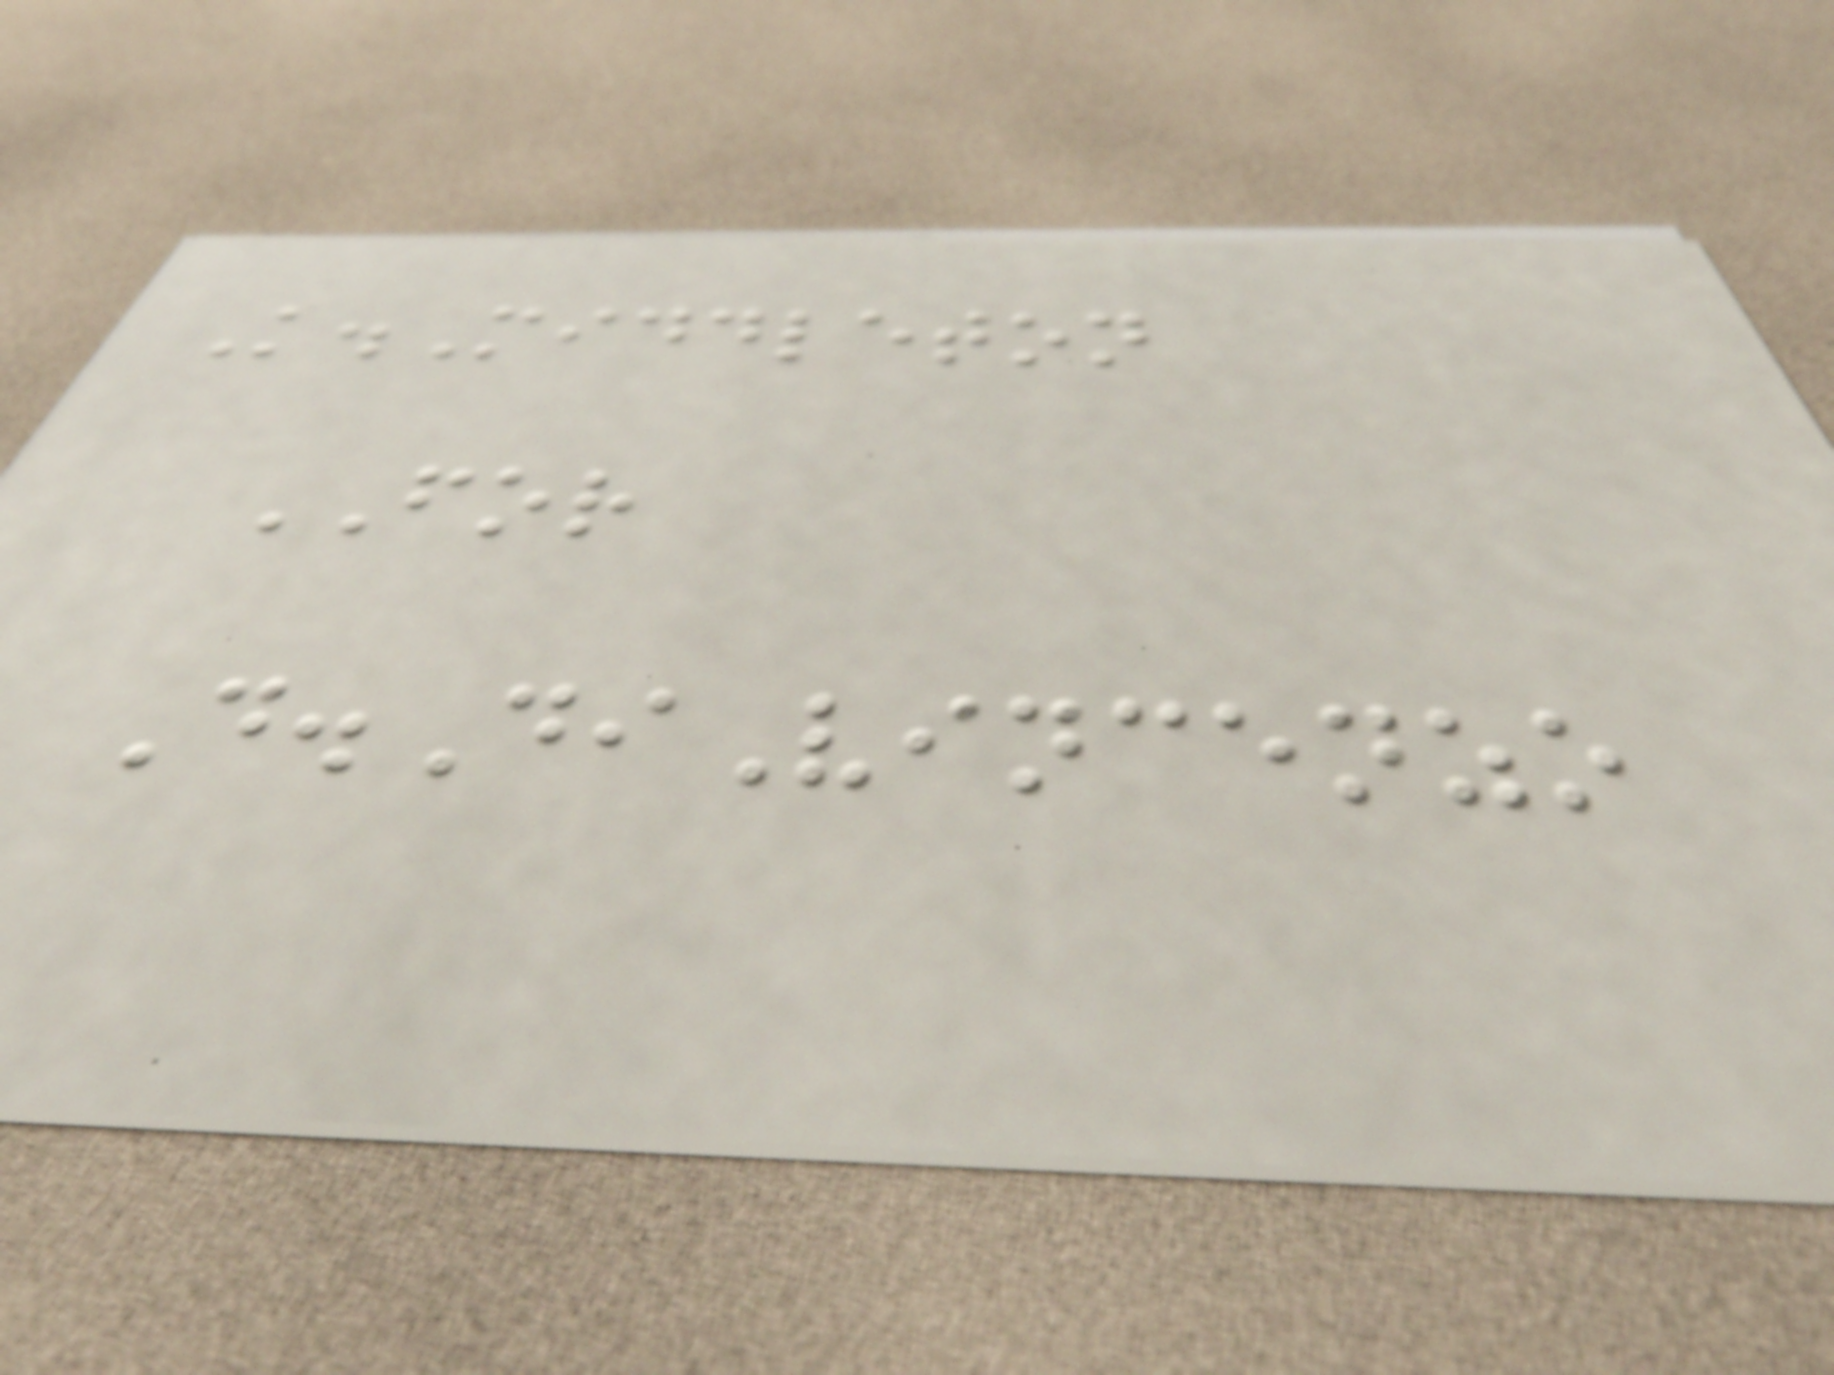K.Middleton
FOR
D.DiVincenzo
